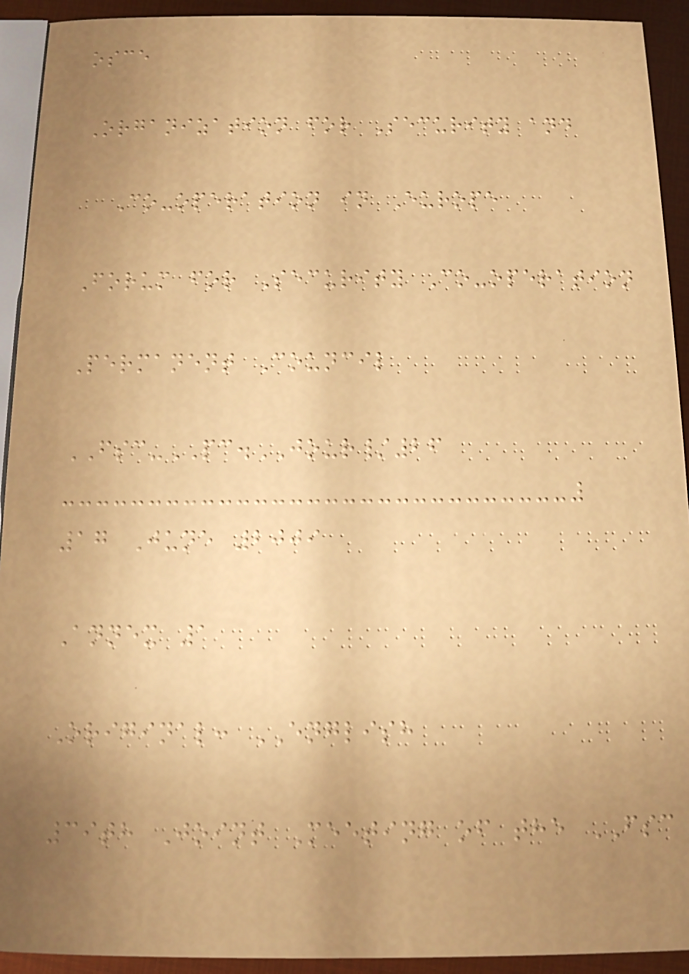osce
Organization for Security and
Co-operation in Europe
Forum for Security Co-operation
Permanent Council
FSC-PC.JOUR/26
17 June 2009
Annex 1
Original: ENGLISH
39th Joint Meeting of the FSC
